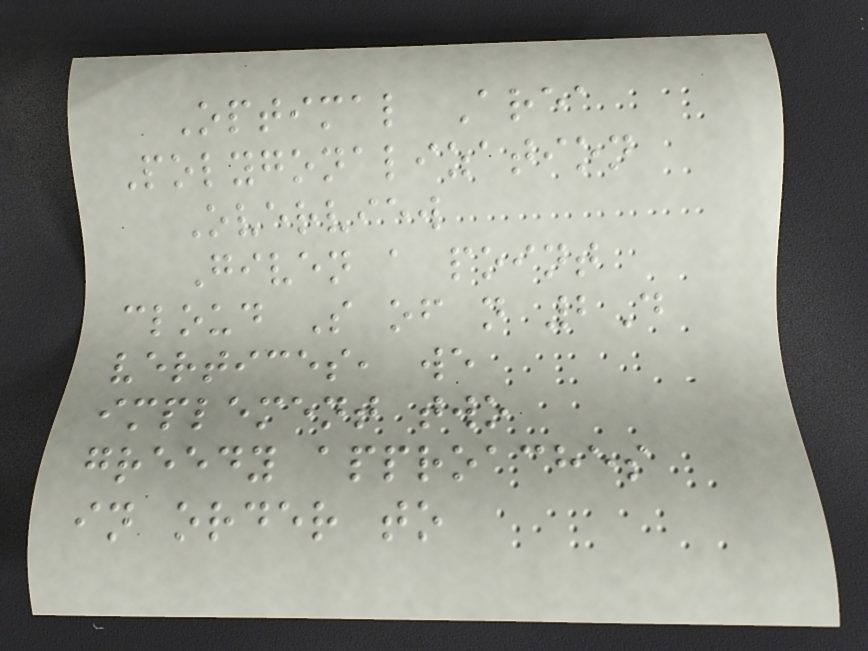Optimal Area
Polygonalization
Overview
Given a point
cloud S of n 2D
vertices, we
implement two
greedy approaches
in order to
